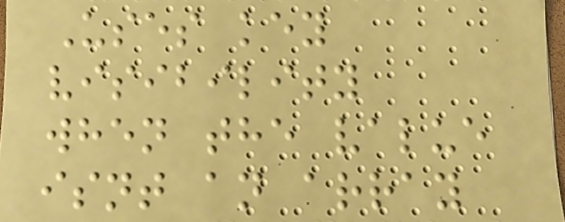Uses key
visibility
when the value
isnt an array
